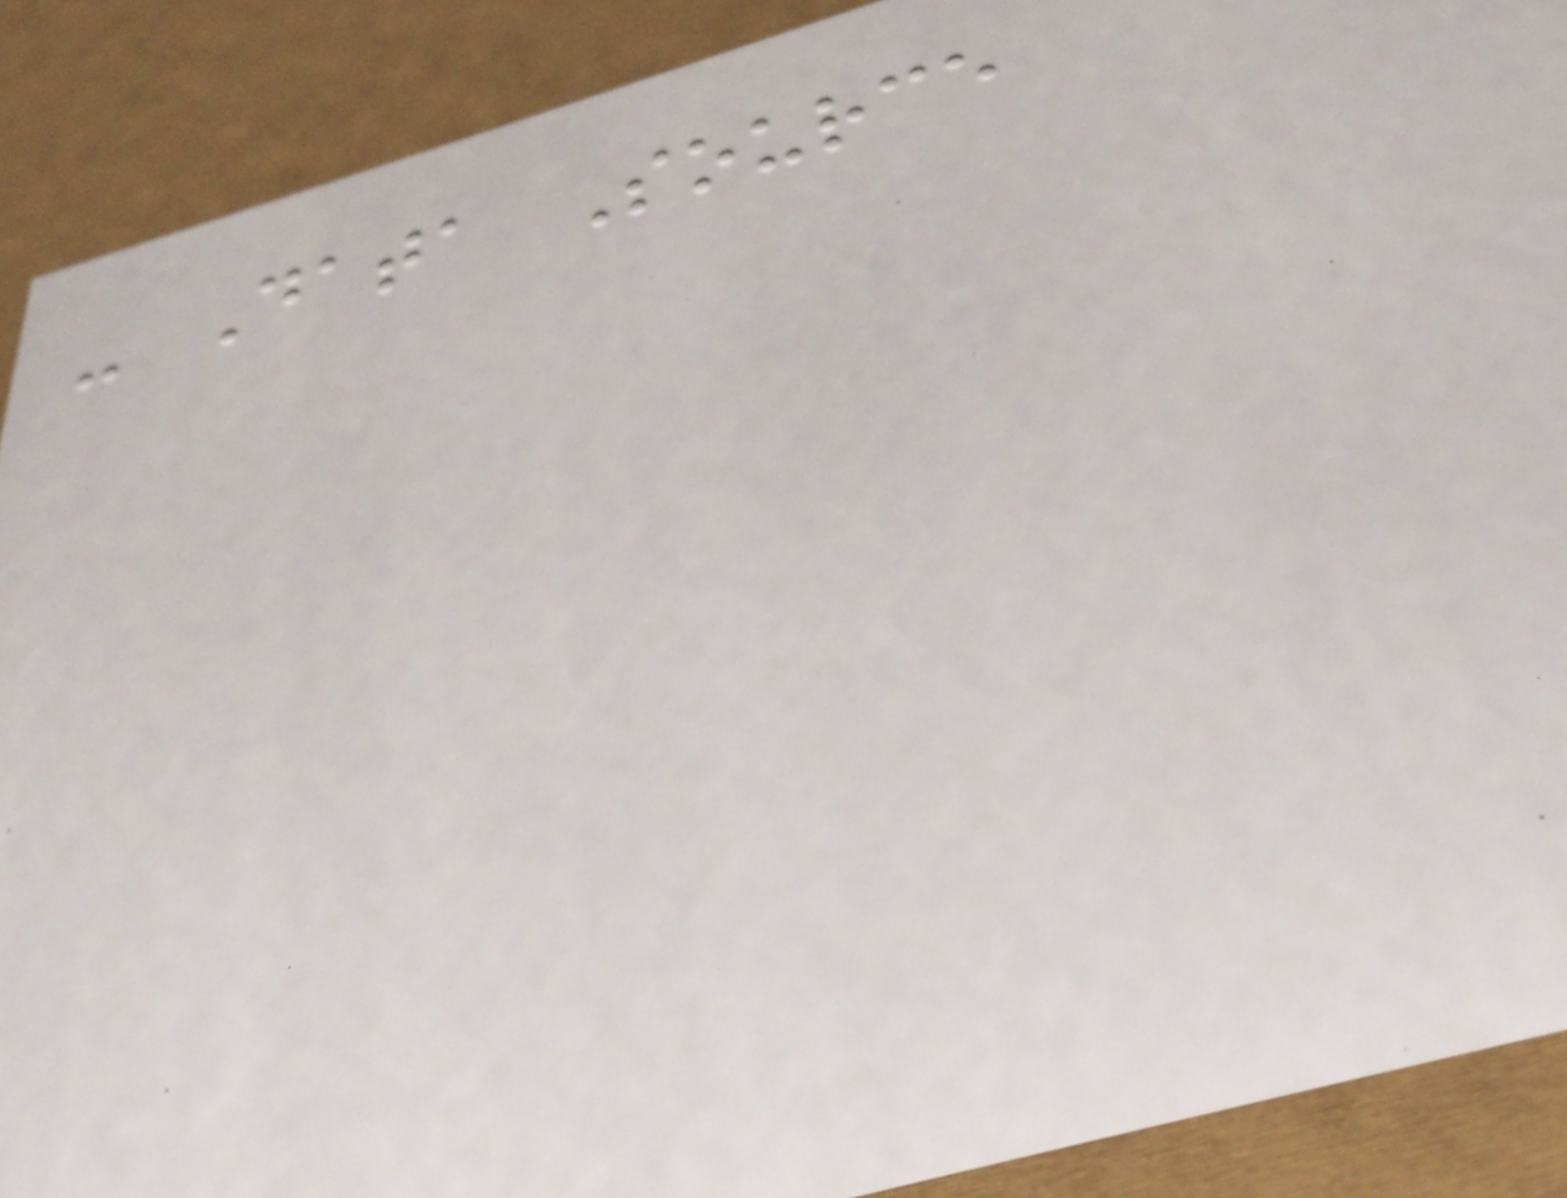- Data Source
